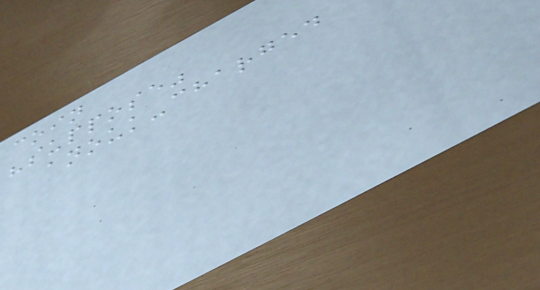coin
"suppose"
anouk-charged
